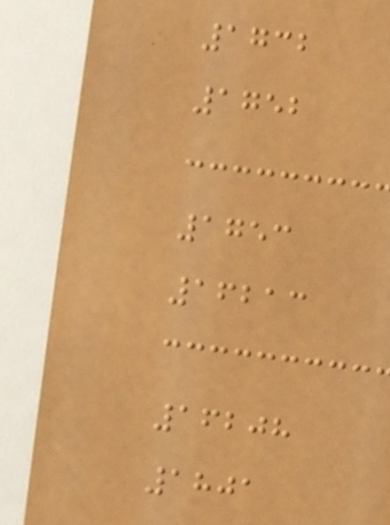1732
1752
1753
16213
16208
1801
